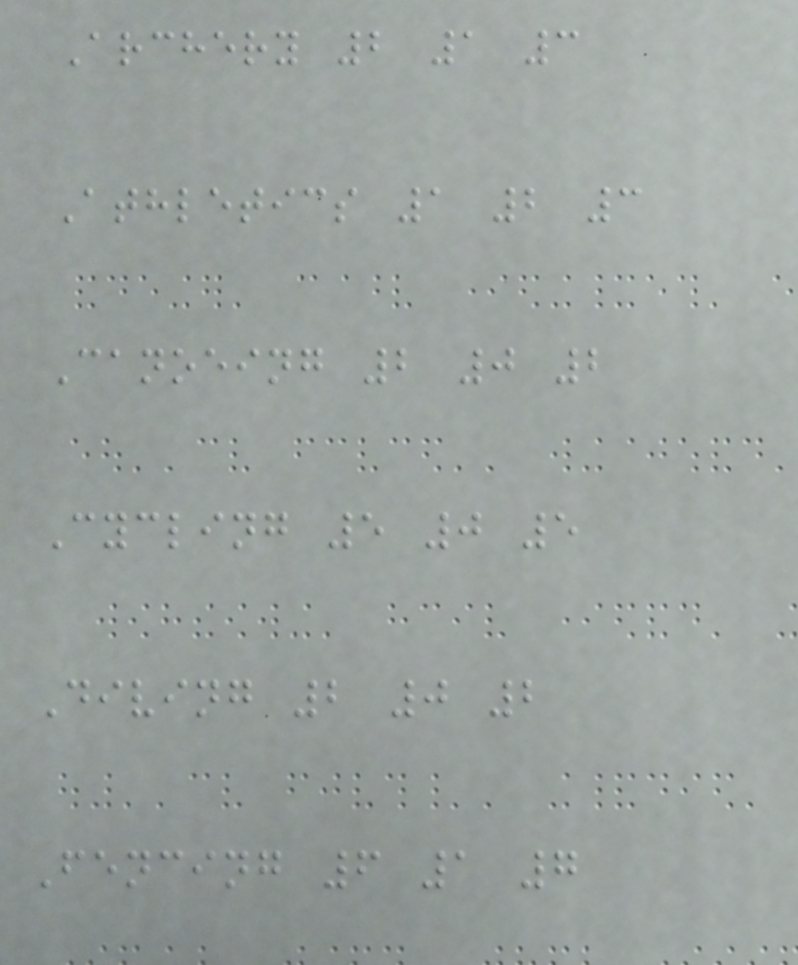Archery 2 1 3
Athletics 1 2 3
Canoeing 2 0 2
Cycling 5 0 5
Diving 2 0 2
Fencing 6 1 7
